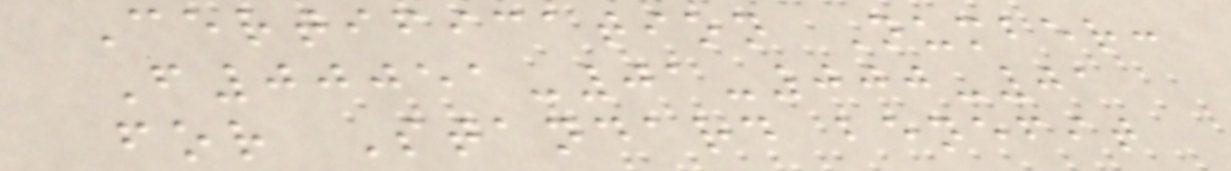Certification Number:
F00051-01-000-01
for Standard benefit
